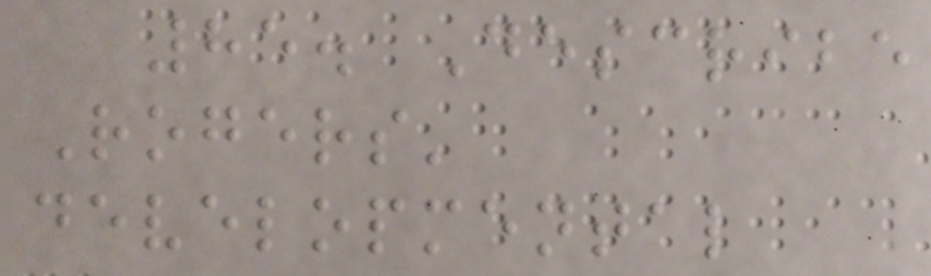85. Describe
Rogers'
developmental
